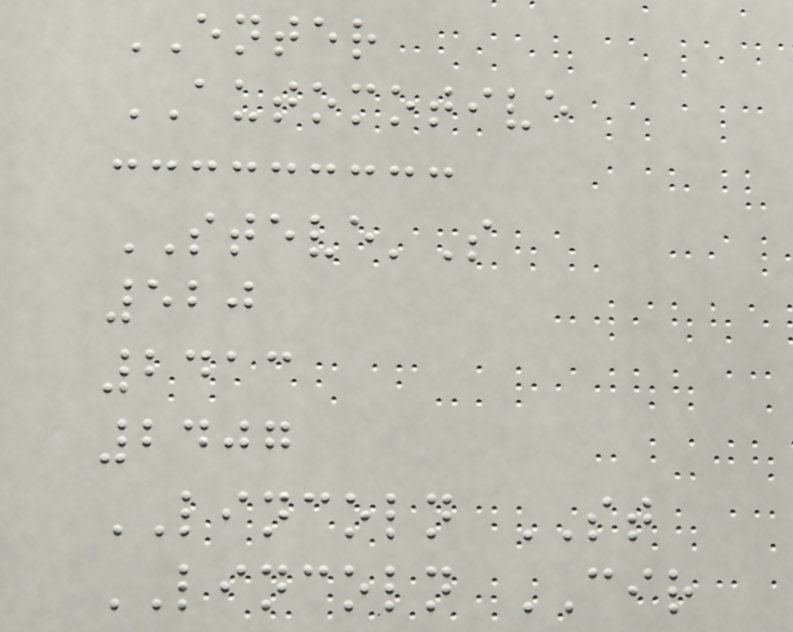ENTER
AUTOMOTIVE
STEVE'S
520
2413
2407
LINCOLN ST
LINCOLN CIR
